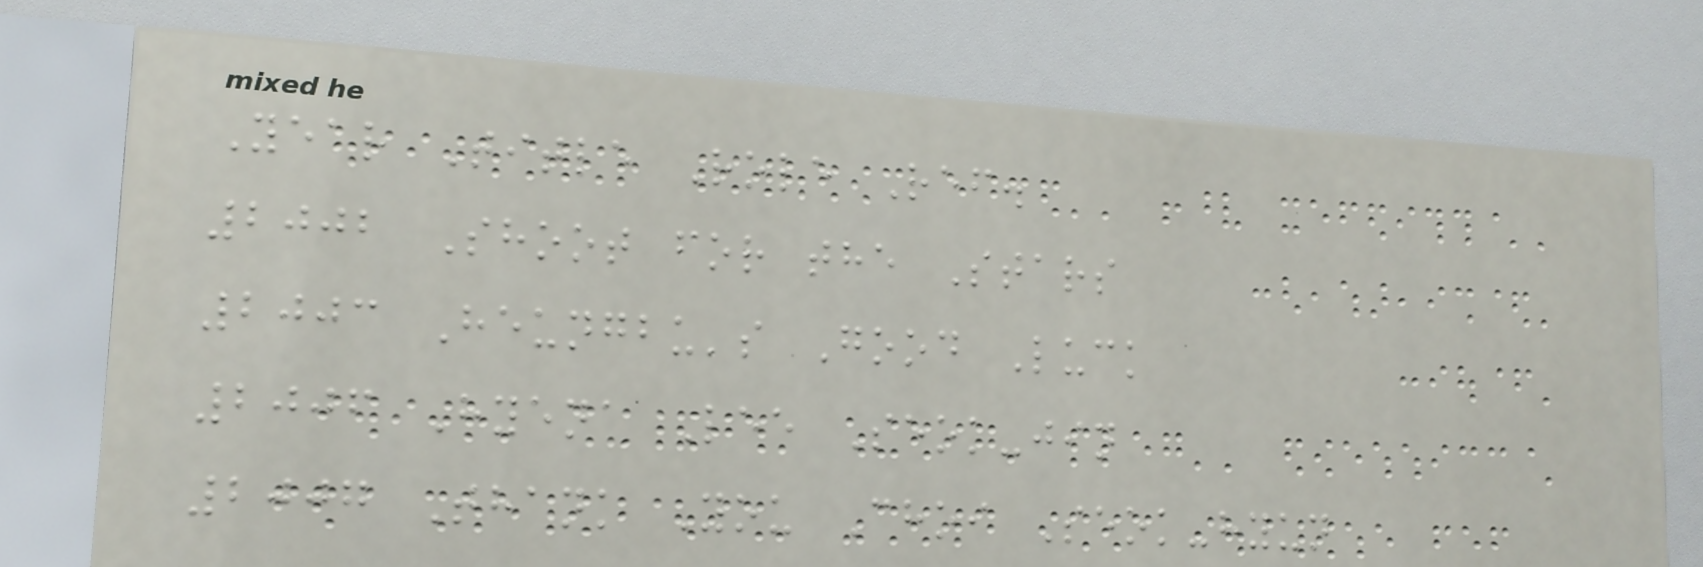Year Title Role Ref.
2002 Shoot for the Stars
2003 Heungbu's Good Luck
2006 Hyena Lee Seok-jin
2007 Thank You Choi Seok-hyun
